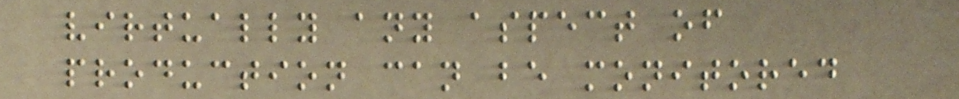virtually any aspect of
production can be monitored
